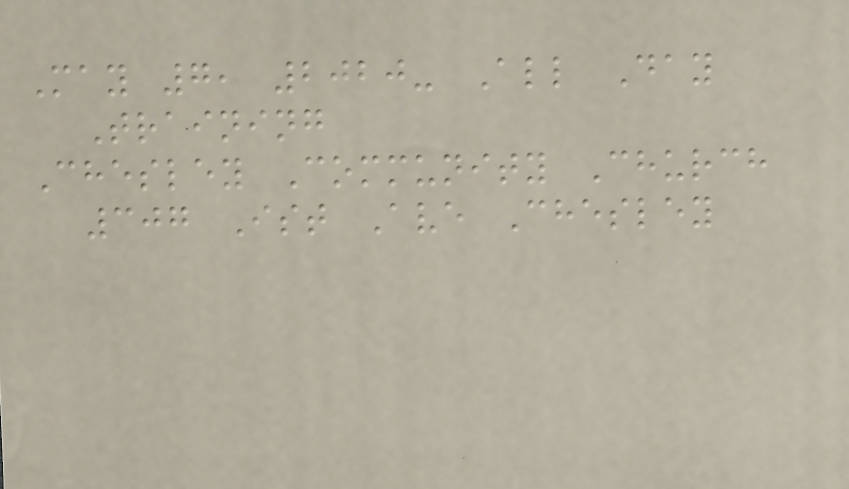May 7, 2020- All Day
Training
Chesley Community Church
307 Ist Ave Chesley
